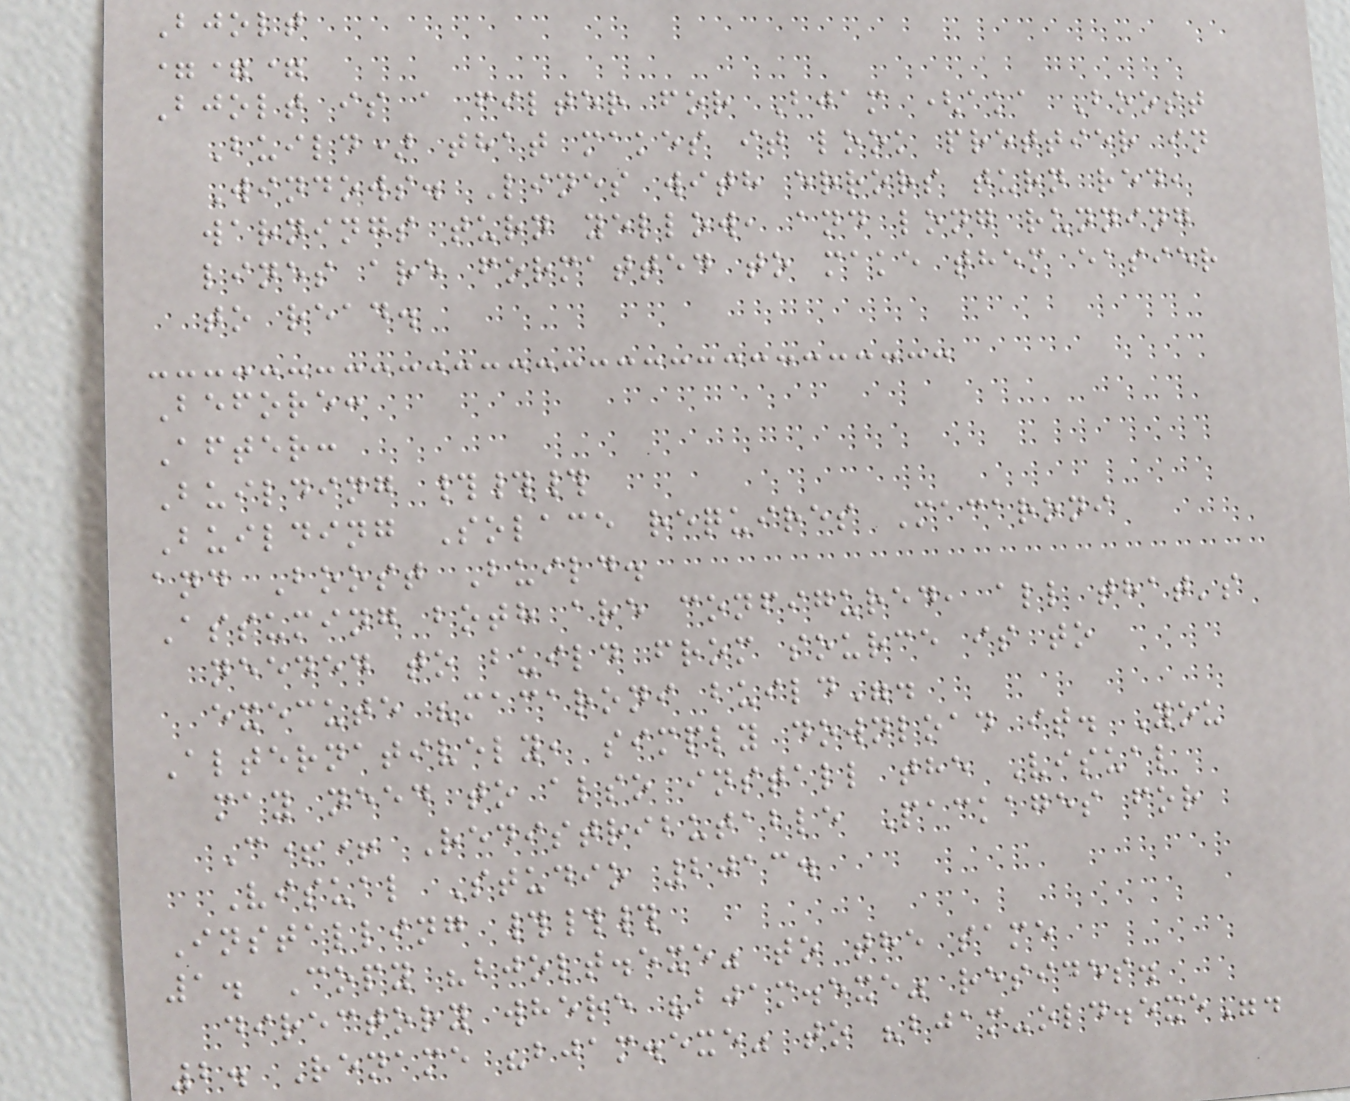Bjolt
===
Bjolt is a filter for Bjam (aka Boost
Build) that makes it look prettier in
Windows. Lines with errors turn red,
warnings turn yellow, and long running
lines are formatted to make them easier
to read.
Before:
After:
Building ###
Building Solace requires Macaroni
and Boost Build.
Assuming both are configured, all that's
needed to build from source is to
execute "macaroni build".
Alternatively, simply download it. You
may need to also install the Visual
C++ Redistributable Packages for
Visual Studio 2013.
Installing ###
1. Copy "bjolt.exe" to the same
directory where "bjam.exe" resides.
2. Rename "bjam.exe" to "bjam-old.exe".
